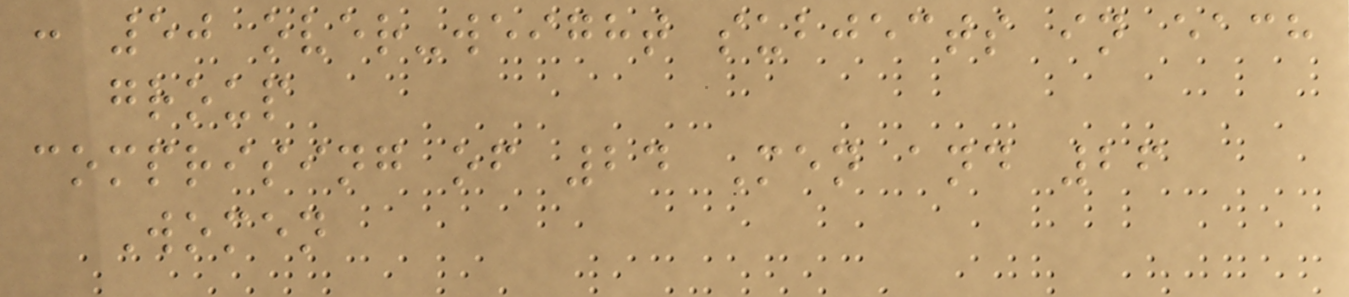: 50 over-weight subjects in each
group
comprising of 24 Men and 26
Women
